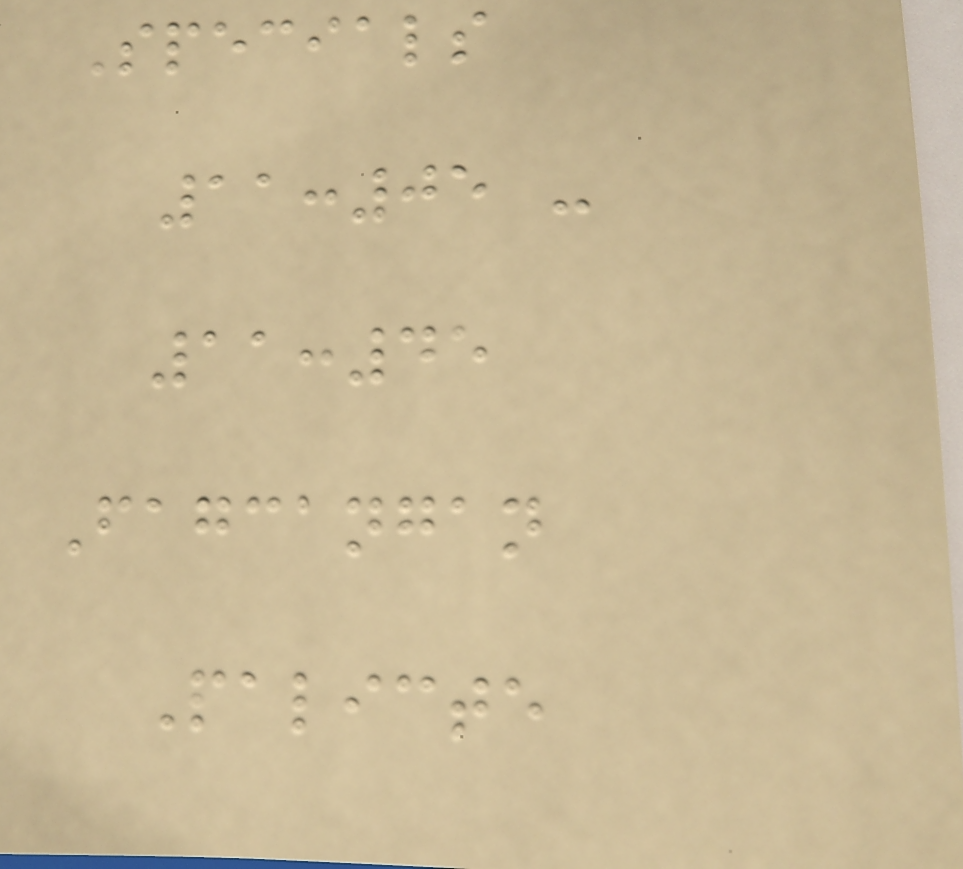Specials
11:05 -
11:45
Fagcangan
Palicte
